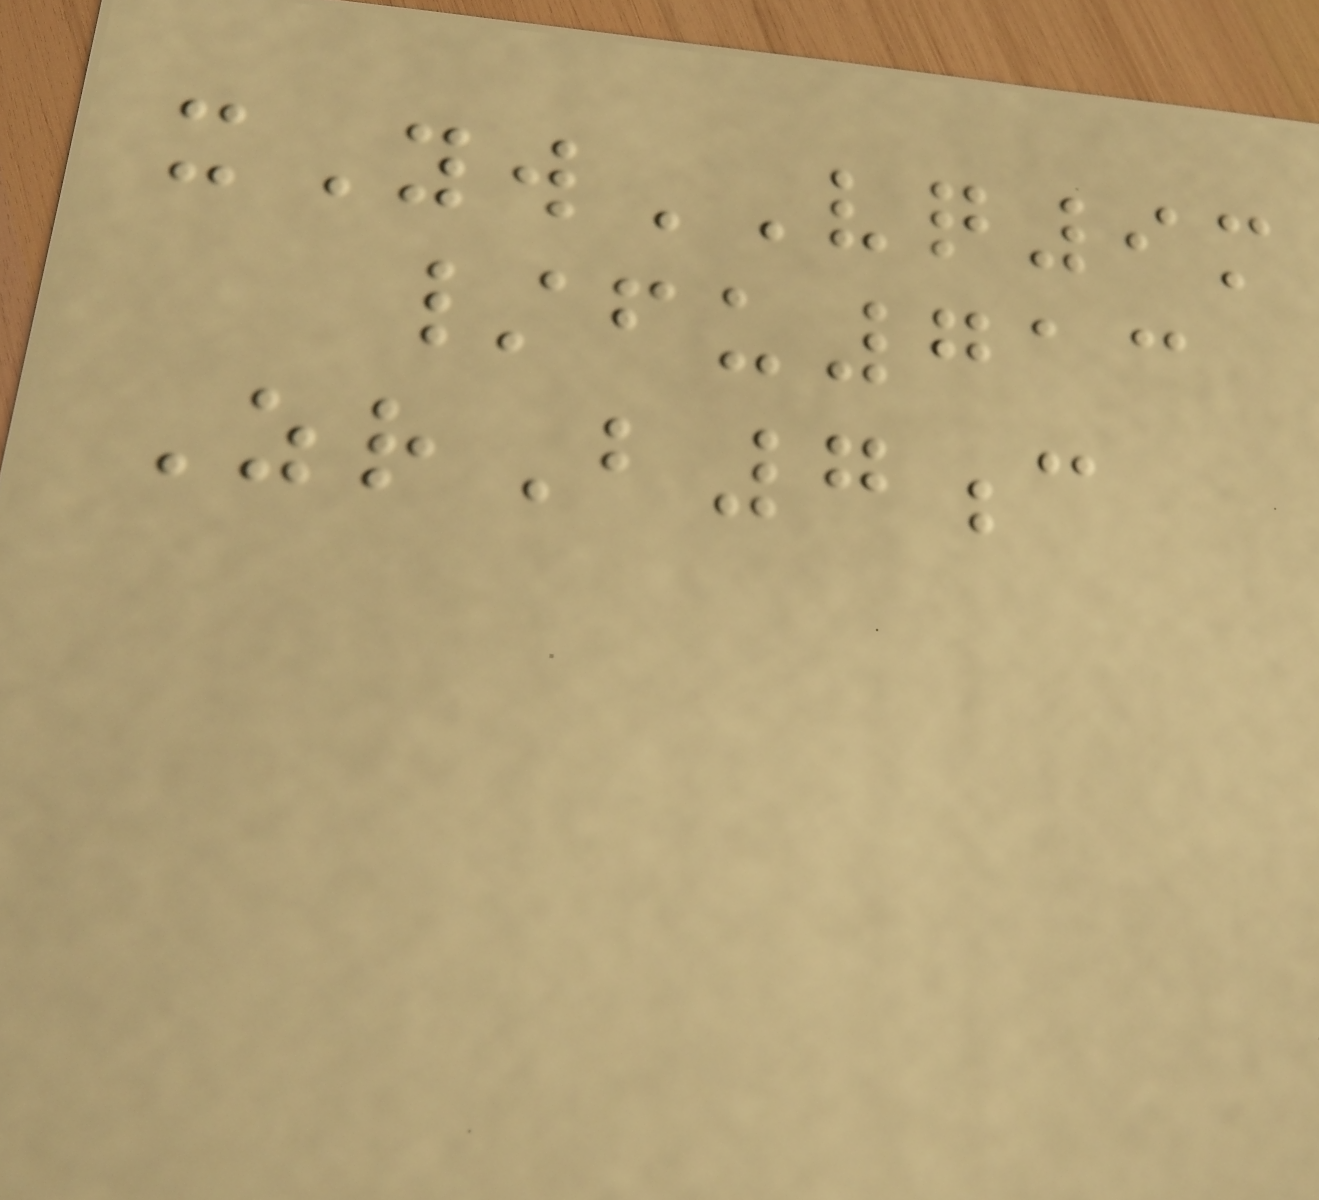xYwVQ9m
/fu713
ZrB7c
